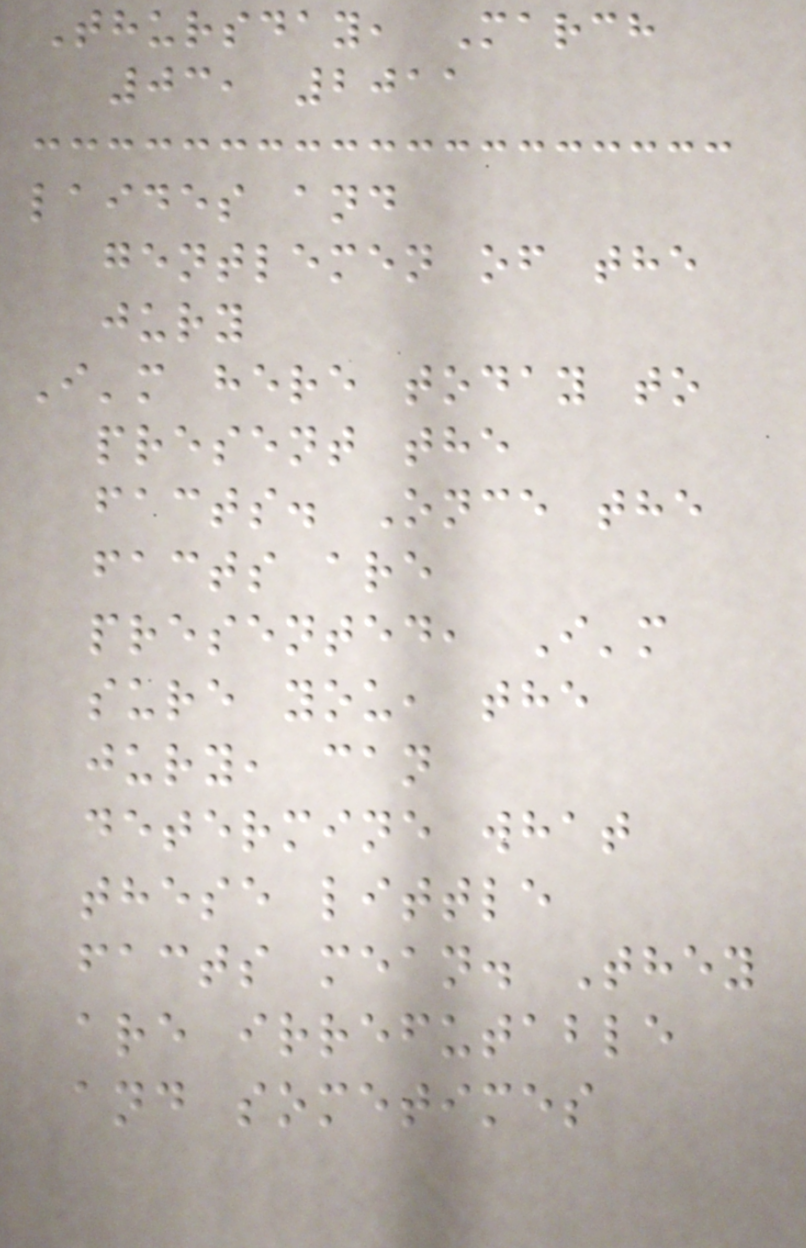Thursday, March
03, 2011
laides and
gentlemen of the
jury
I'm here today to
present the
facts. Once the
facts are
presented, I'm
sure you, the
jury, can
determine what
these little
facts mean. They
are irrefutable
and sometimes
